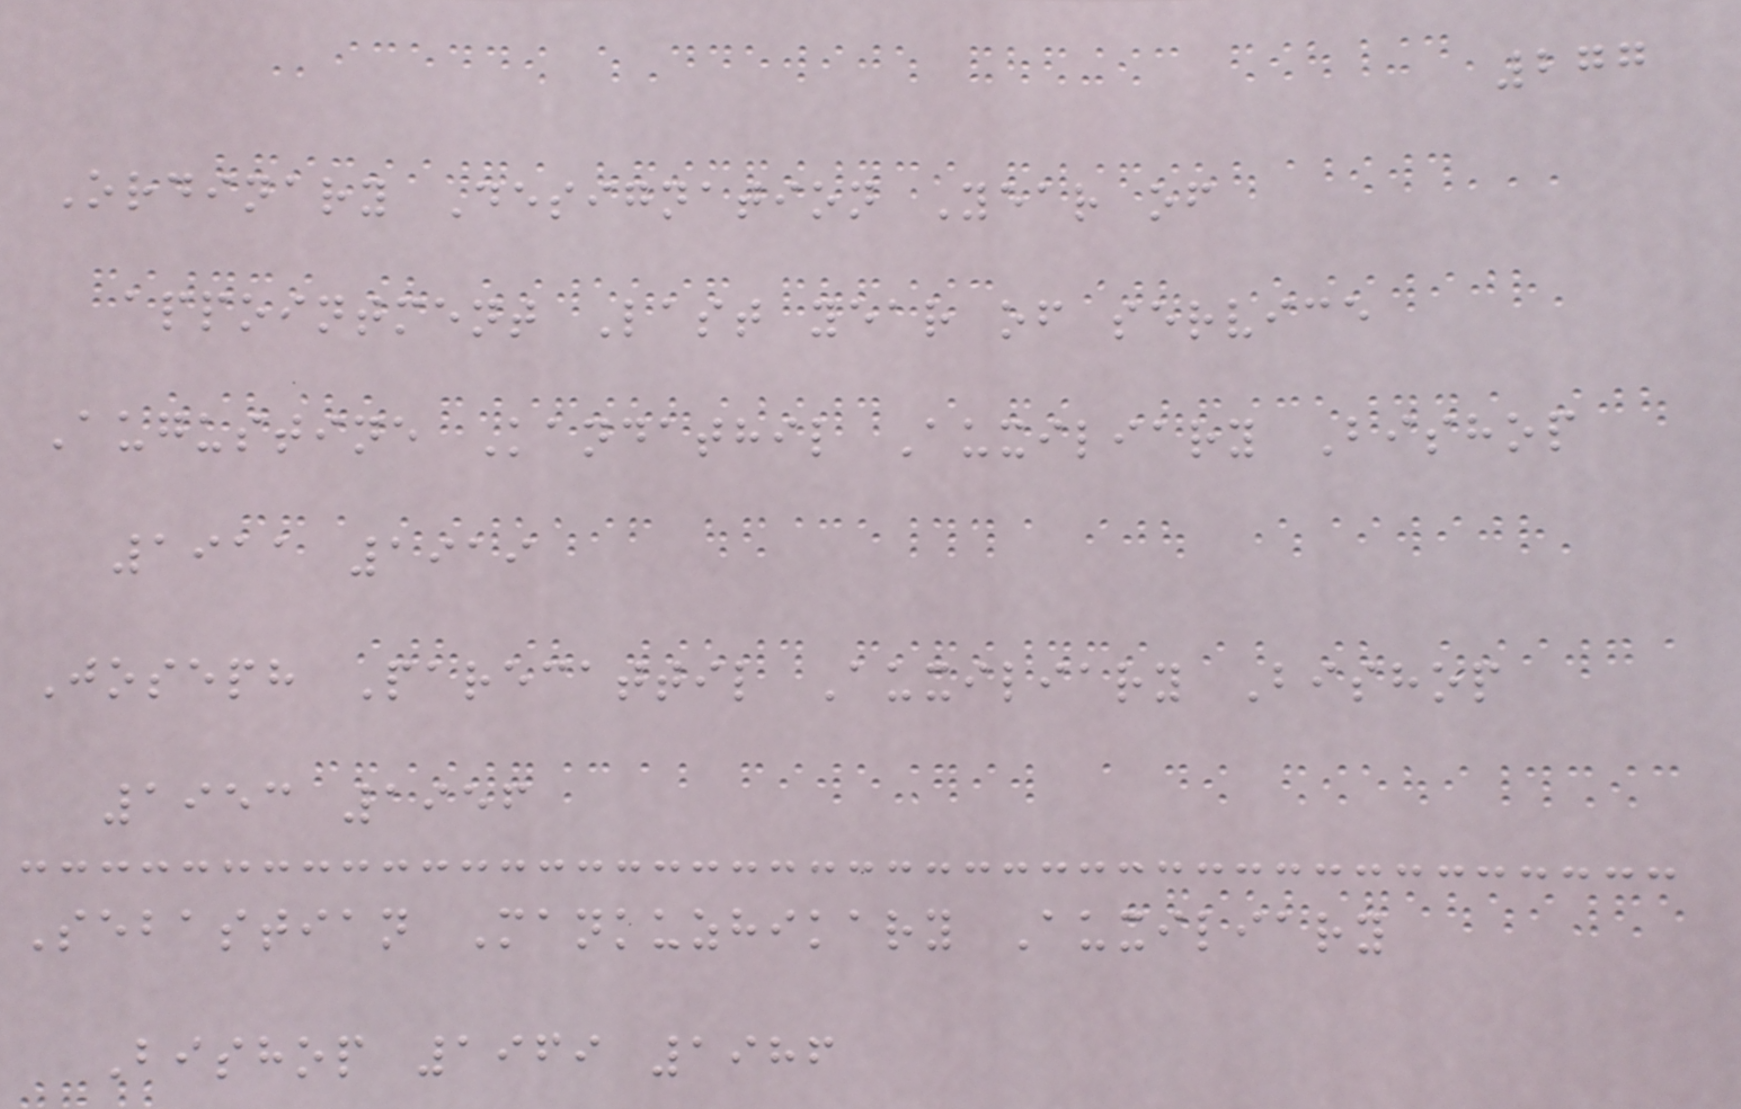277
Ordinary Designation Year of
appointment Last year of service
Augustine Kandathil Auxiliary Bishop
1911 1919
Joseph Parecattil Auxiliary Bishop
1953 1956
Sebastian Mankuzhikary Auxiliary
Bishop 1969 1986
